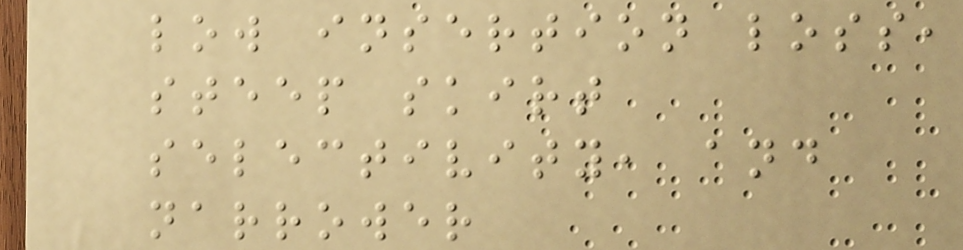low insertion loss,
steep skirt
selectivity, and
narrower
